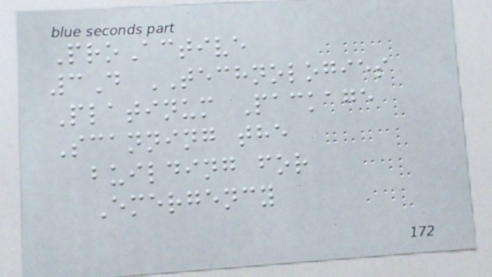ProActive
3D TECHNOLOGIES
Platinum Package
Scanning the
building for
Emergency
